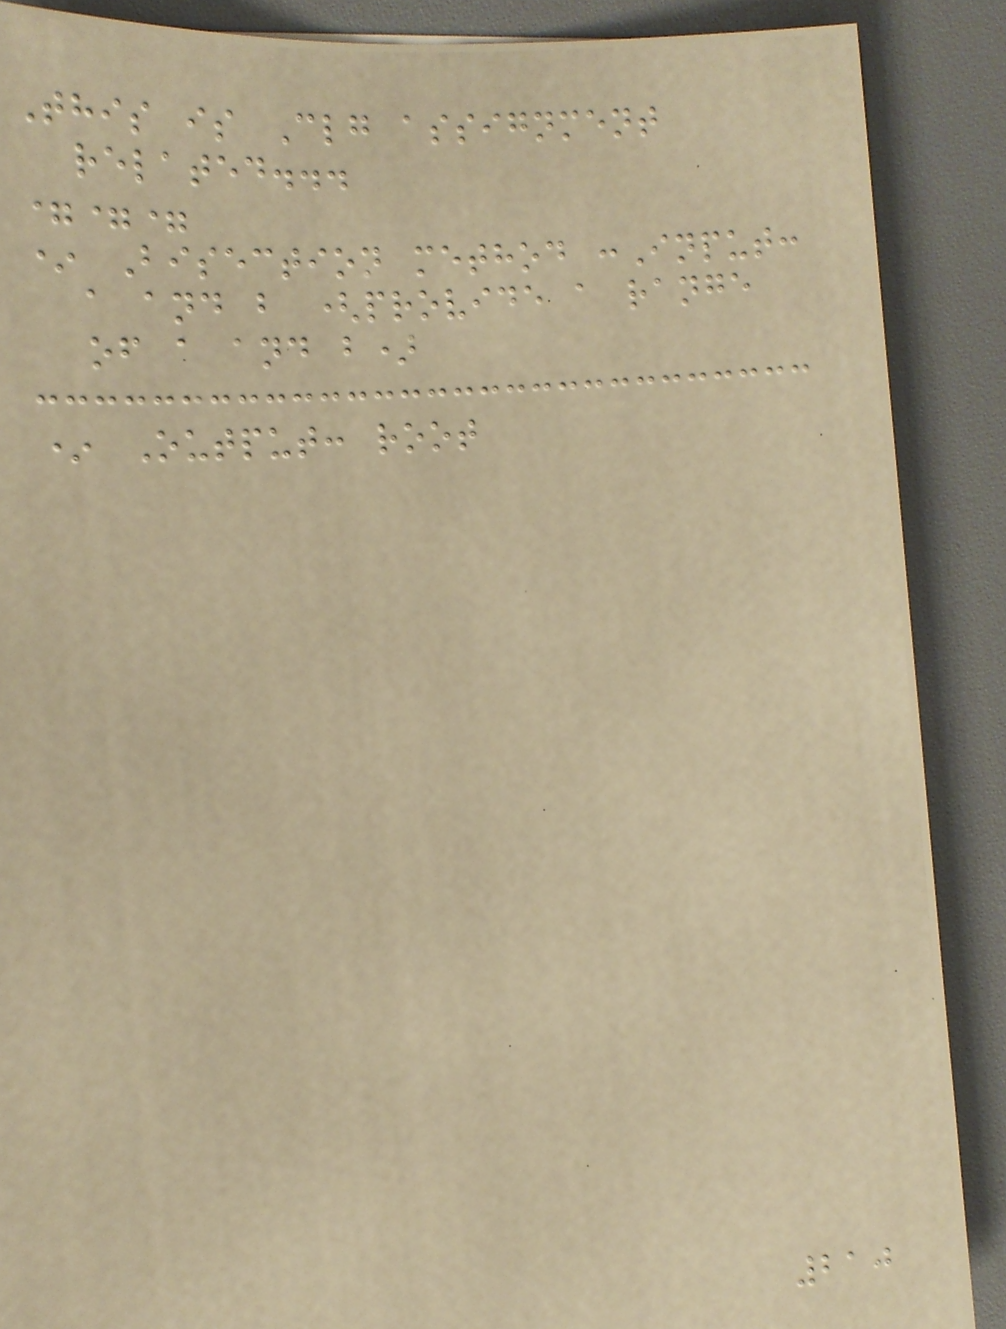This is Clg assignment
related...
===
* Bisection method :Input:
a and b (provide a range
of a and b)
* Output: root
210
